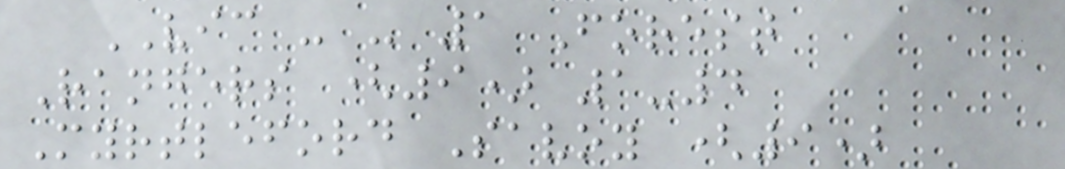VIC - - 1 Forest
Rangers (9) 1-4
Myrtleford Savoy (9)
